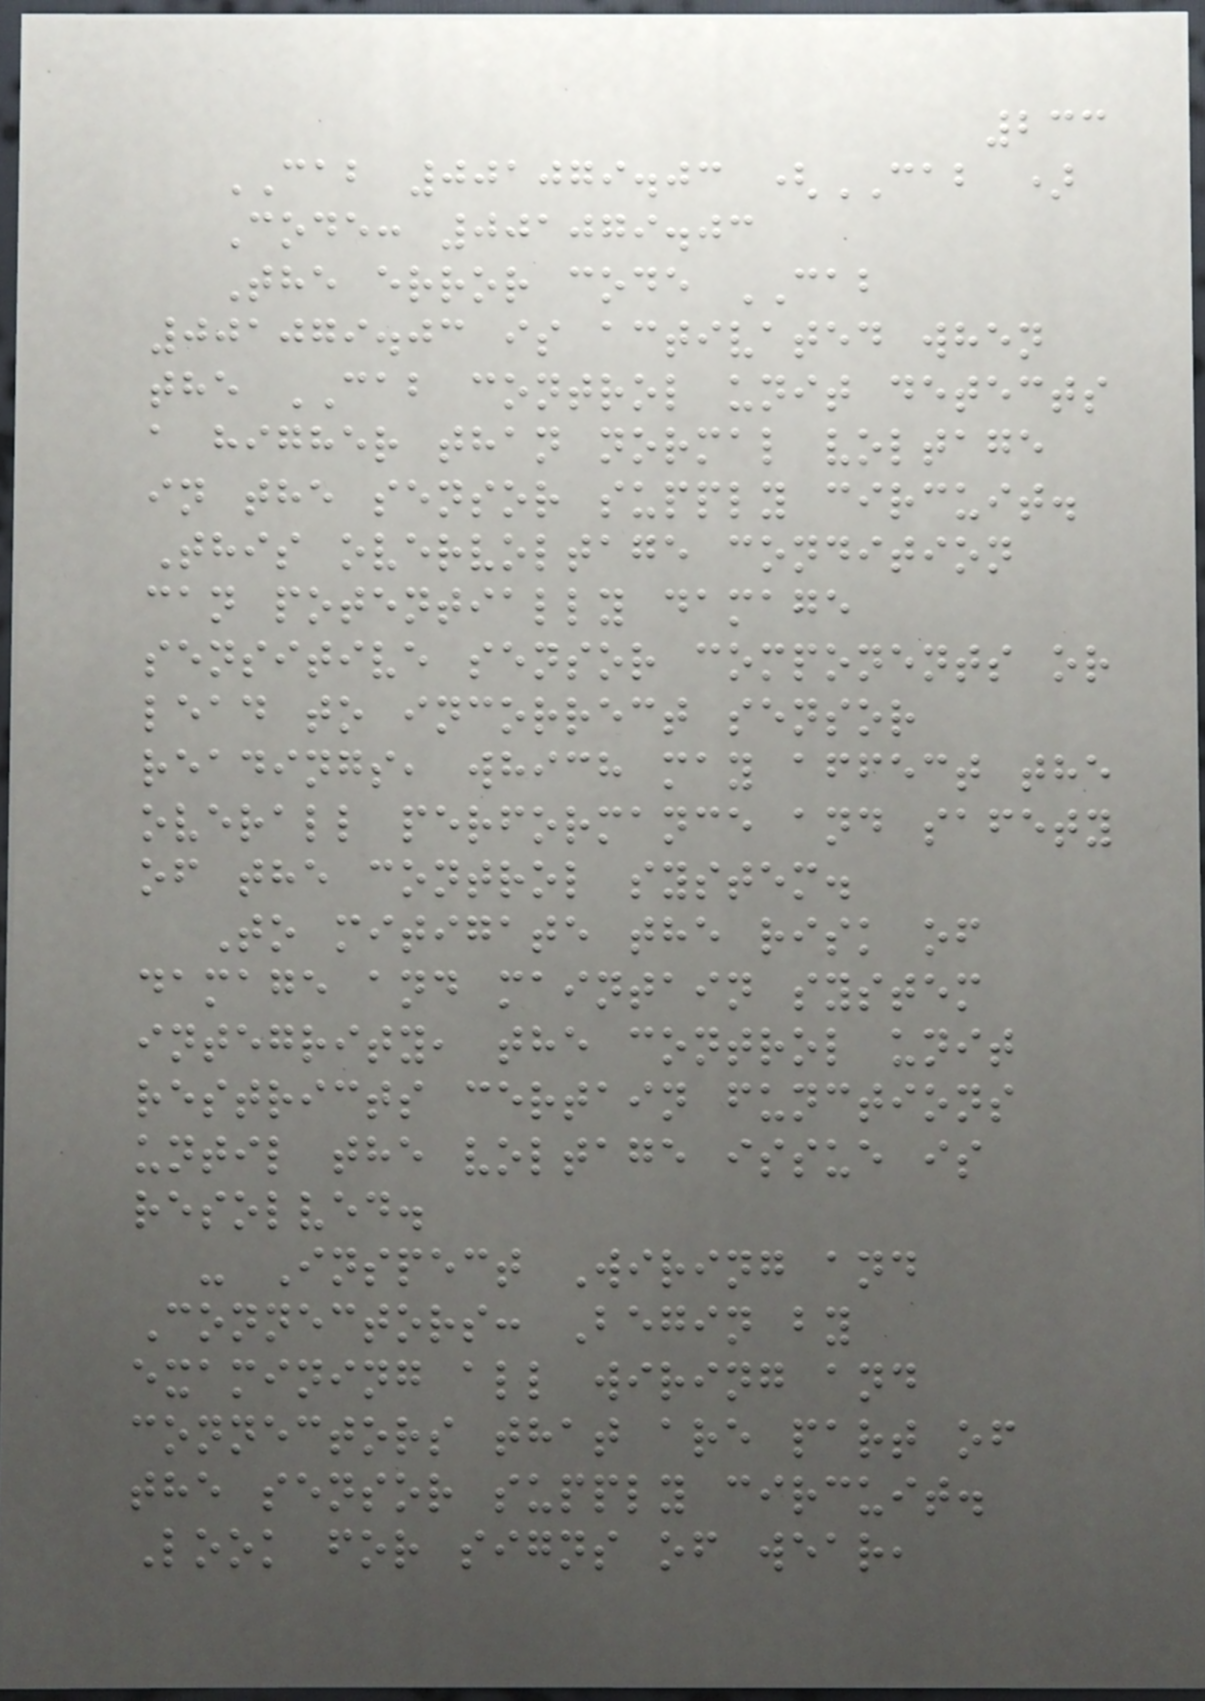233
CAB 001079.03 (CAB )
Code: 001079.03
The error code CAB
001079.03 is activated when
the CAB control unit detects
a higher than normal voltage
in the sensor supply circuit.
This overvoltage condition
can potentially damage
sensitive sensor components or
lead to incorrect sensor
readings, which may affect the
overall performance and safety
of the control system.
To mitigate the risk of
damage and maintain system
integrity, the control unit
restricts certain functions
until the voltage issue is
resolved.
- Inspect Wiring and
Connectors: Begin by
examining all wiring and
connectors that are part of
the sensor supply circuit.
Look for signs of wear,
